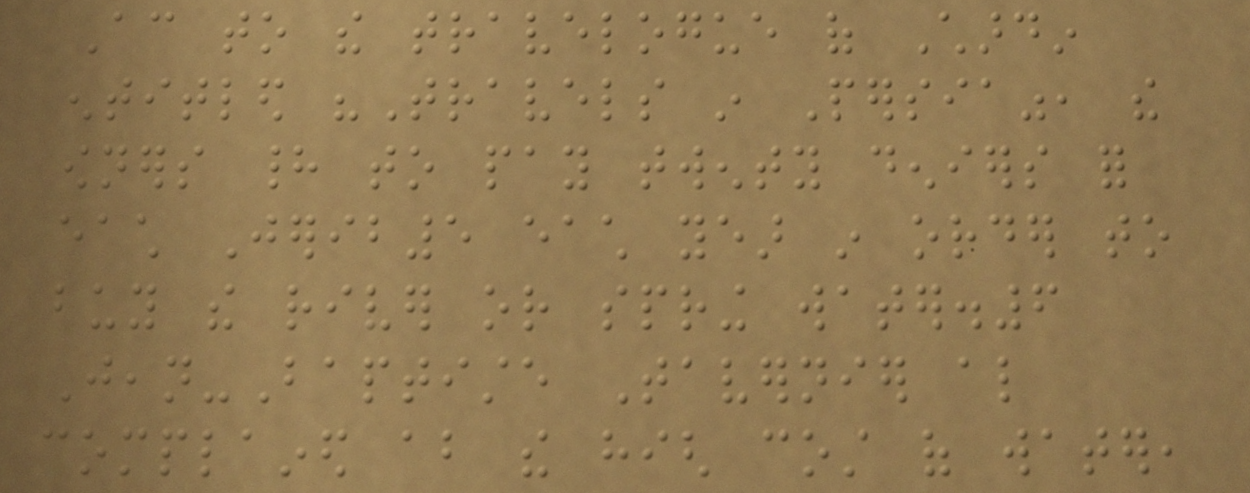According to the travelogue of Chardin
entitled "Travels in Persia", the
owners had to pay twenty deniers for
each Jerib5 each year in order to
buy the river or spring water.6
Jean-Baptiste Tavernier also
complained about the high cost of water,
